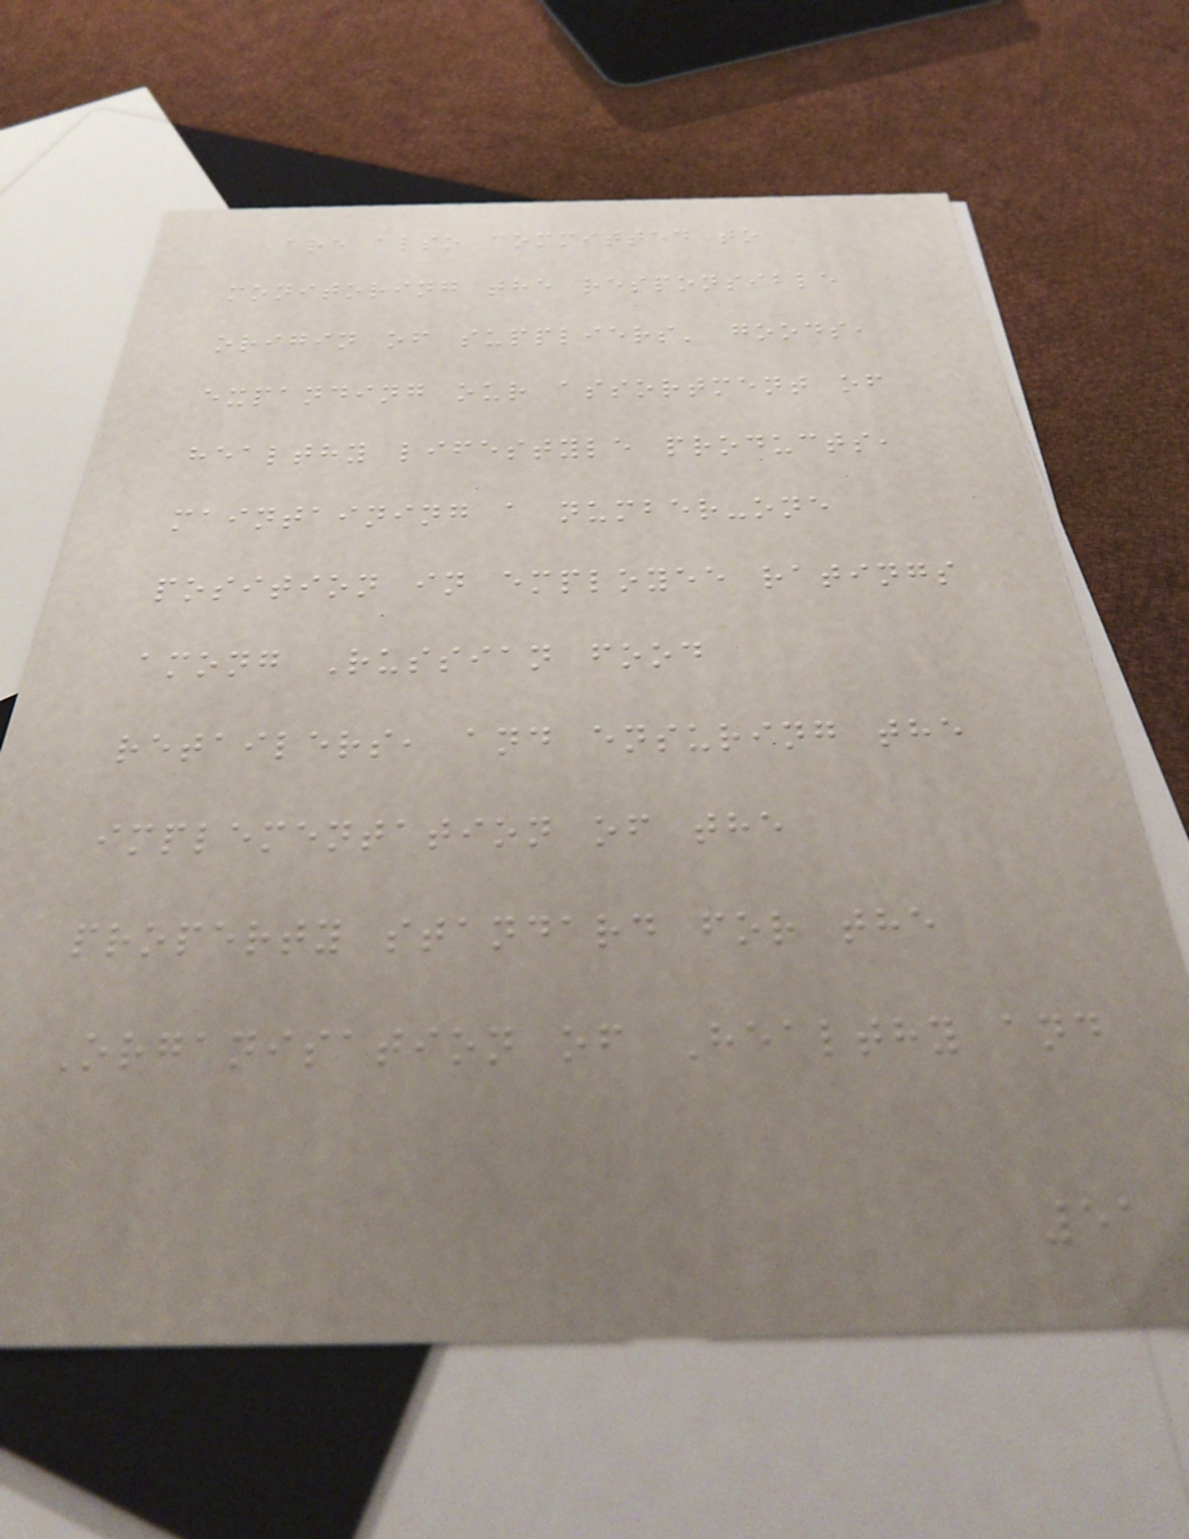are also committed to
monitoring the responsible
origin of suppliers' goods,
expanding our assortment of
healthy lifestyle products,
maintaining a number-one
position in employee ratings
among Russian food
retailers, and ensuring the
implementation of the
property standard for the
Organisation of Healthy and
51
